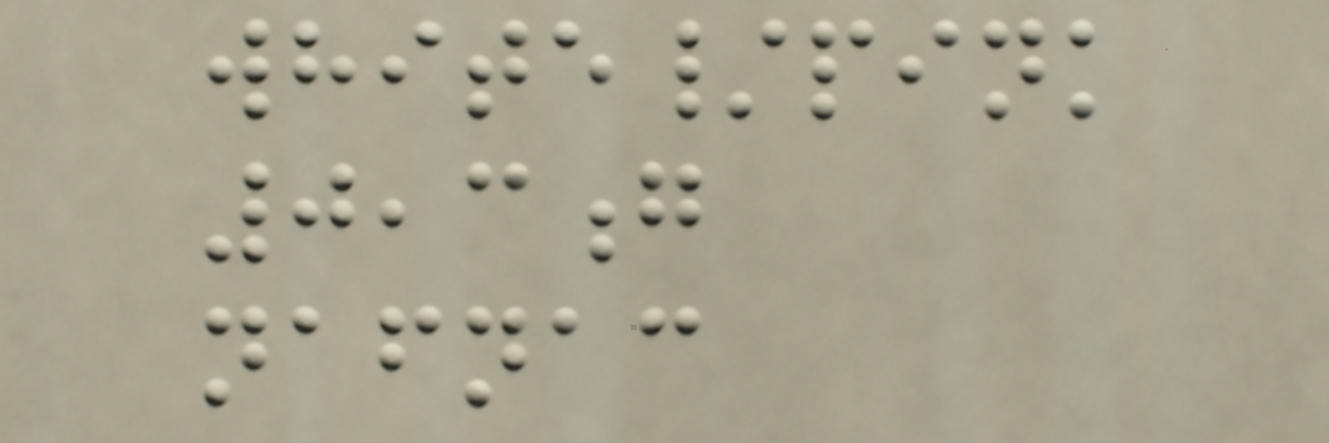white/pink
0,3g
nafnac
